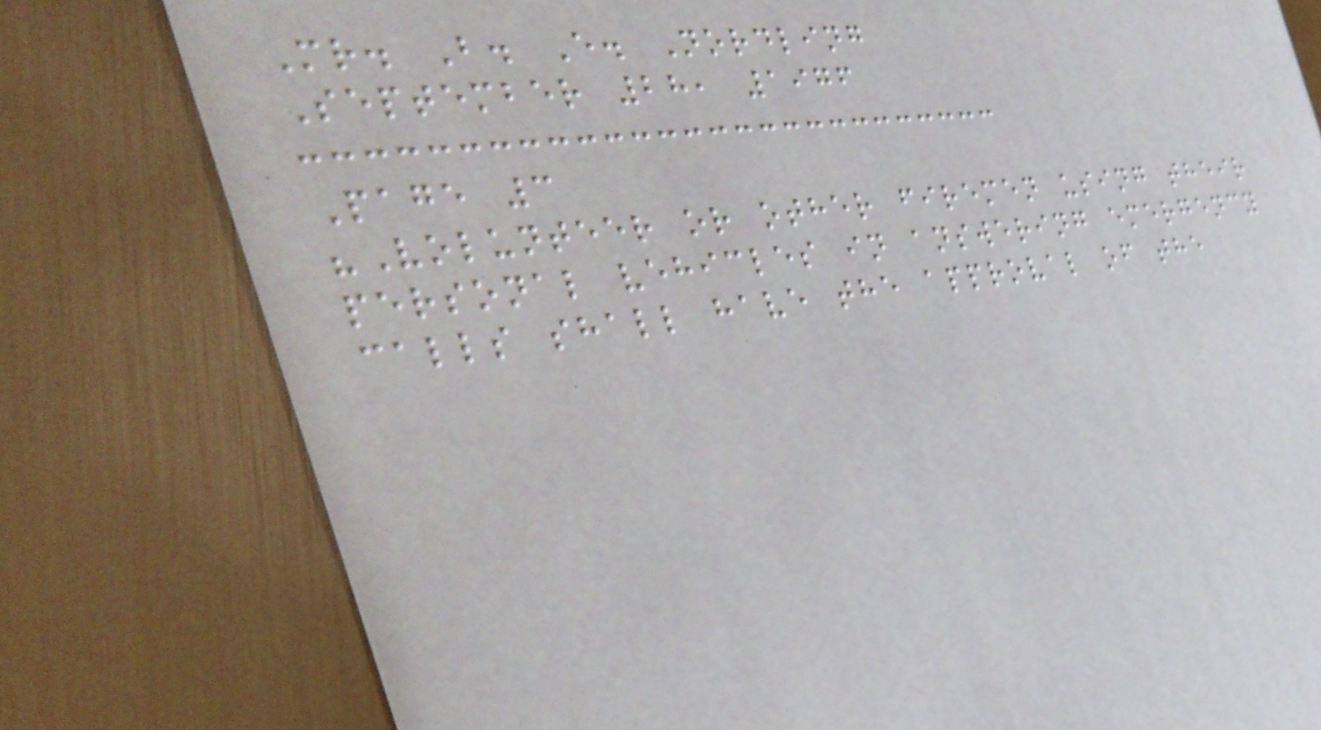Mr. B. E. Nordling
September 28, 1976
Page 3
"Volunteer or other firemen using their
personal vehicles in answering emergency
calls shall have the approval of the
